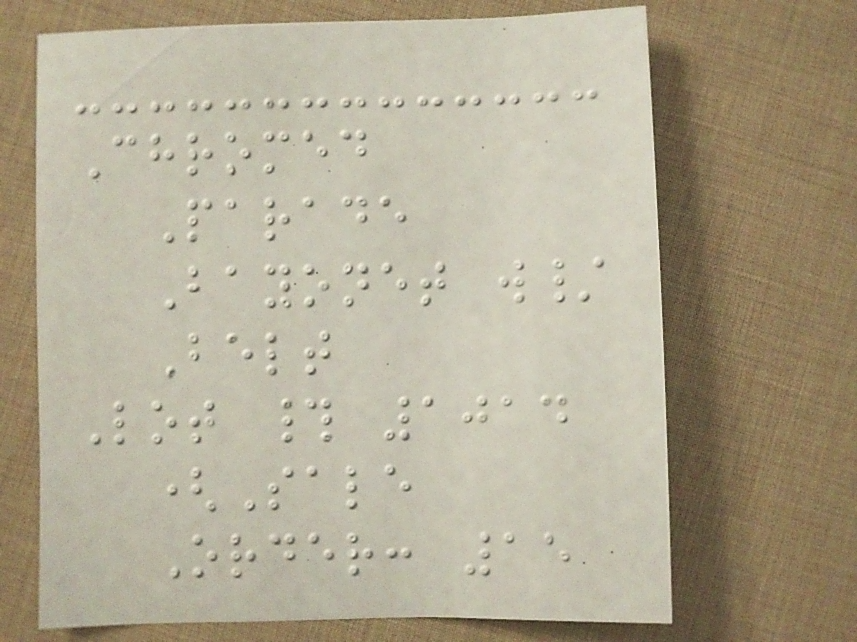Chromed
Parade
Bayonet w/
Belt
Lot # 1014
(Sale
Order: 15
